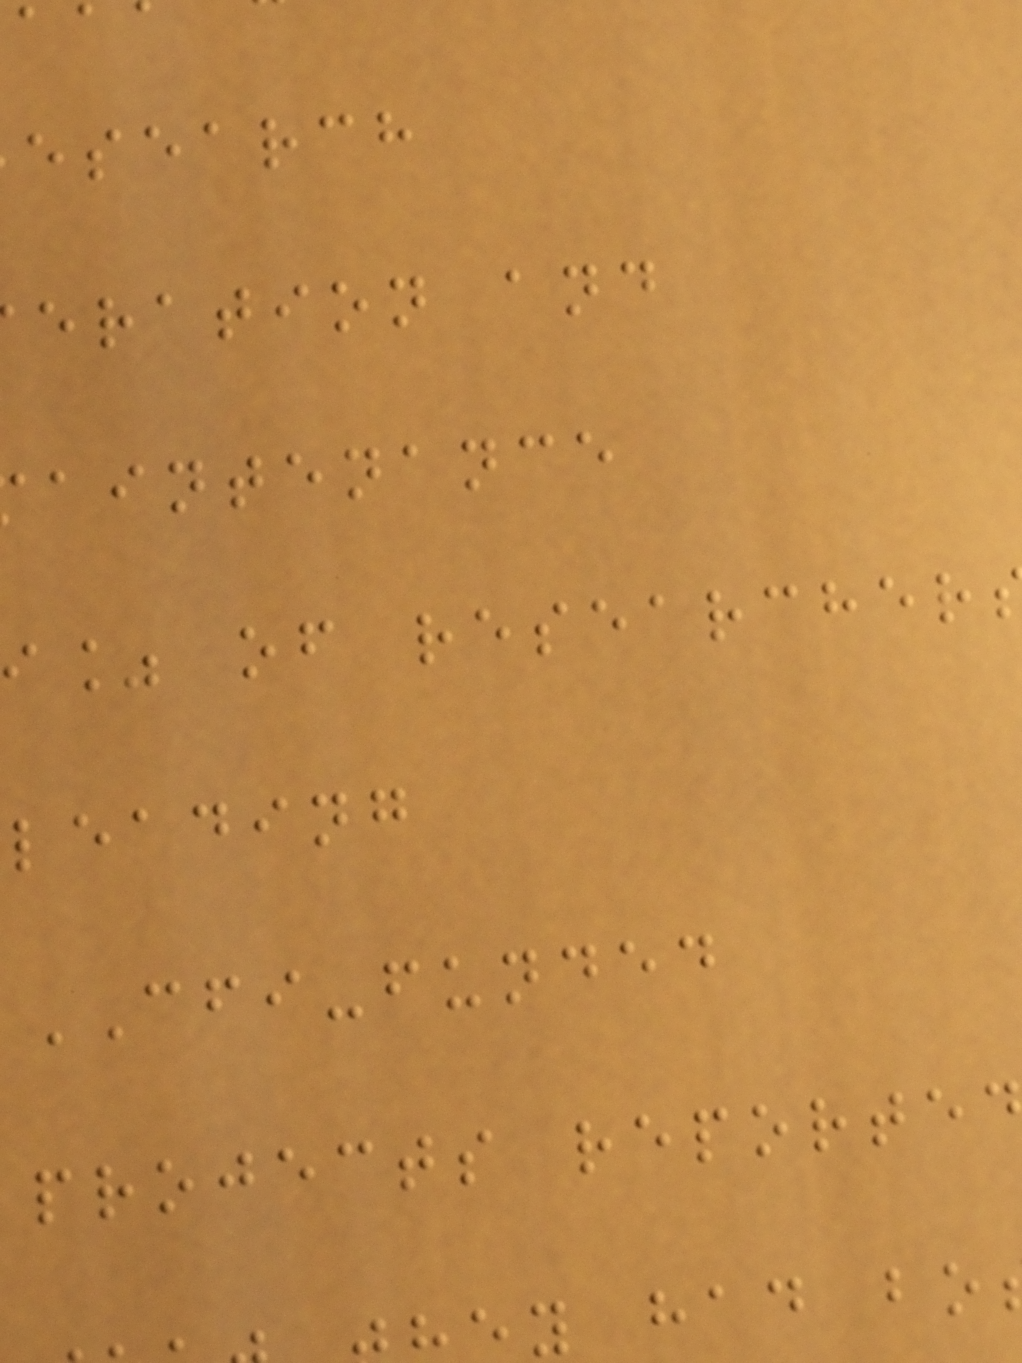esearch
eration and
aintenance
i% of researcher
leading
CFI-funded
projects reporte
y had bo
